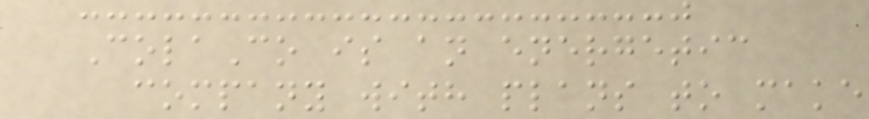ColaCo is an energetic
company with plans to make
